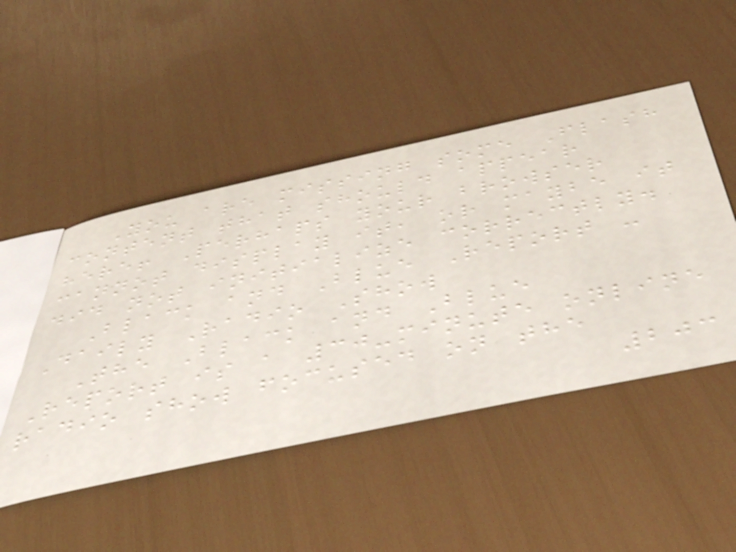You are missing some Flash
content that should appear
here! Perhaps your browser
cannot display it, or maybe it
did not initialize correctly.
Black and Blue Report -
Daily Radio Show
The Black and Blue
Report is a 30-minute online
radio show focused on the
203
